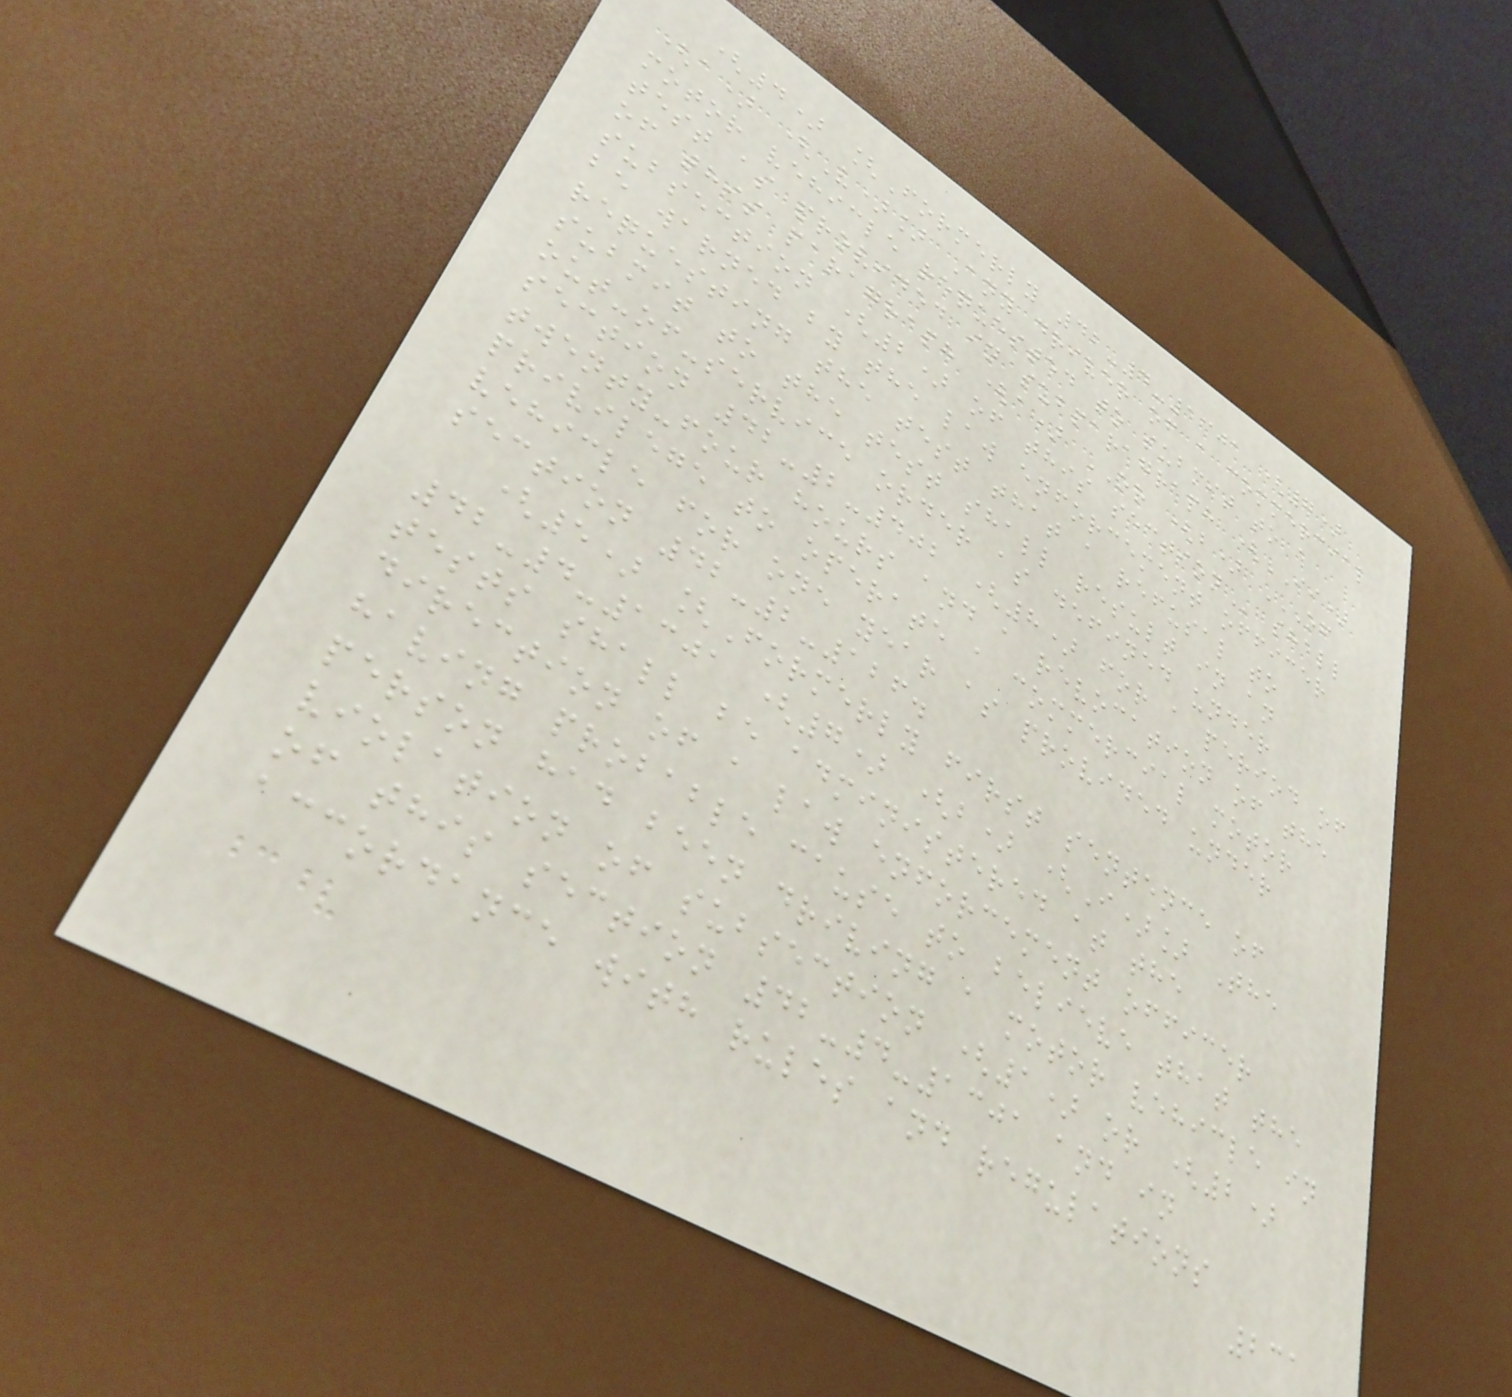(4) [Formerly 42-4-1301 (7)
(a) (V)] Any driver of a commercial
motor vehicle requested to submit to a
test as provided in subparagraph (II)
of this paragraph (a) OR (b) OF
SUBSECTION (2) OF THIS SECTION shall
be warned by the law enforcement officer
requesting the test that a refusal to
submit to the test shall result in an
out-of-service order as defined under
section 42-2-402 (8) for a period of
twenty-four hours and a revocation of the
privilege to operate a commercial motor
vehicle for one year as provided under
section 42-2-126.
(5) [Formerly first sentence of
42-4-1301 (7) (b) (I)] The
tests shall be administered at the
direction of a law enforcement officer
having probable cause to believe that the
person had been driving a motor vehicle in
violation of subsection (1) or (2)
of this section 42-4-1301 and in
accordance with rules and regulations
231
